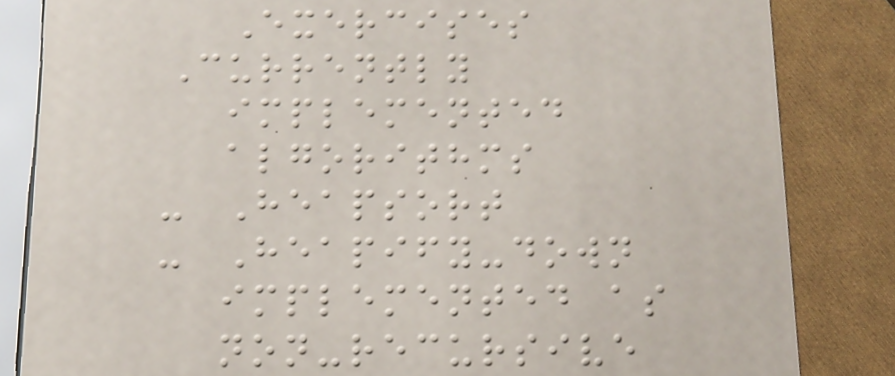Exercises
Currently
implemented
algorithms
- Heapsort
- Heapify-down
implemented as
non-recursive
